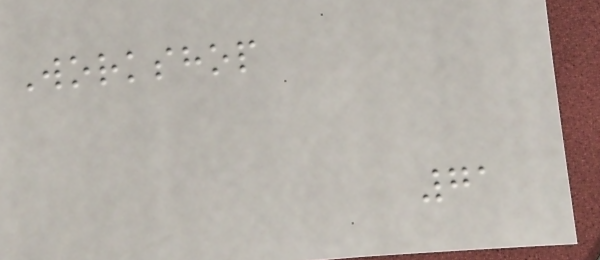Workshop
71
